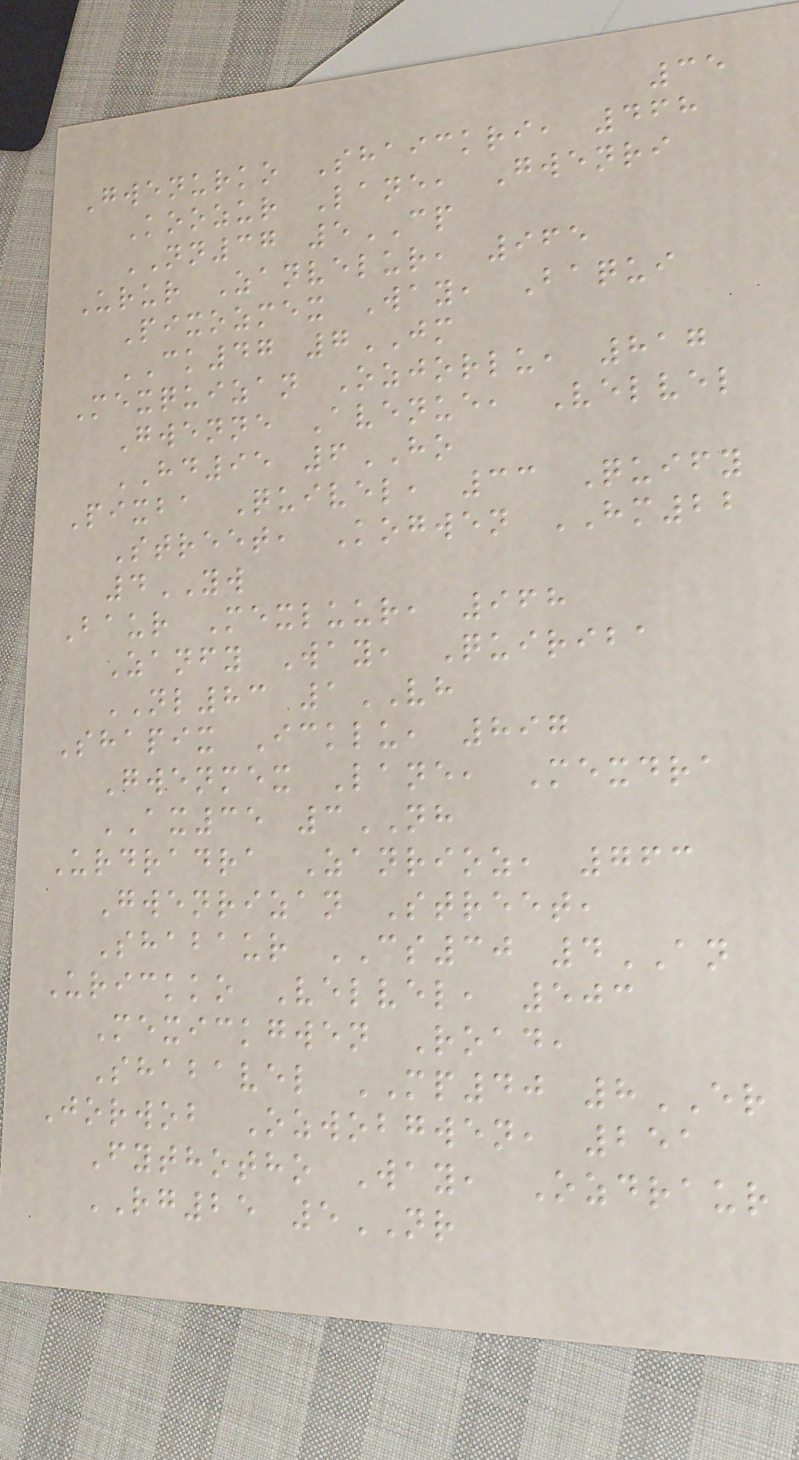35
Gwenurko Shaickri, 468
Koozur Lane, Gwenri
NN37 5CP
Urur Zanvelur, 965
Pixozmex Way, Baqui
CK47 7JM
Mexquizan Ozjorlu, 817
Gwenne Avenue, Velvel
HD95 6HO
Pixba Quivel, 33 Quify
Street, Kogwen HM22
4YW
Baur Mexluur, 968
Zanfy Way, Quiriba
NL83 1VH
Shapix Icklu, 897
Gwenmex Lane, Mexdra
AX35 3NH
Urdradra Zanrioz, 763
Gwenrizan Street,
Shabaur CS30 4AN
Urickko Velvel, 503
Mexickgwen Road,
Shabavel MP40 8ER
Jorwob Ozwobgwen, 251
Fythotho Way, Ozdraur
RG25 5NR
